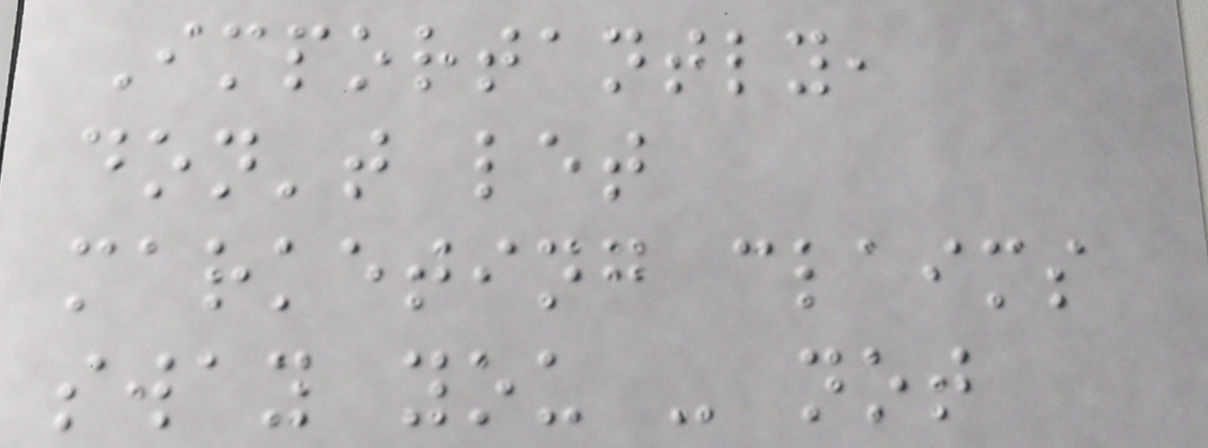Importantly,
don't let
marketing claims
sway you - not
